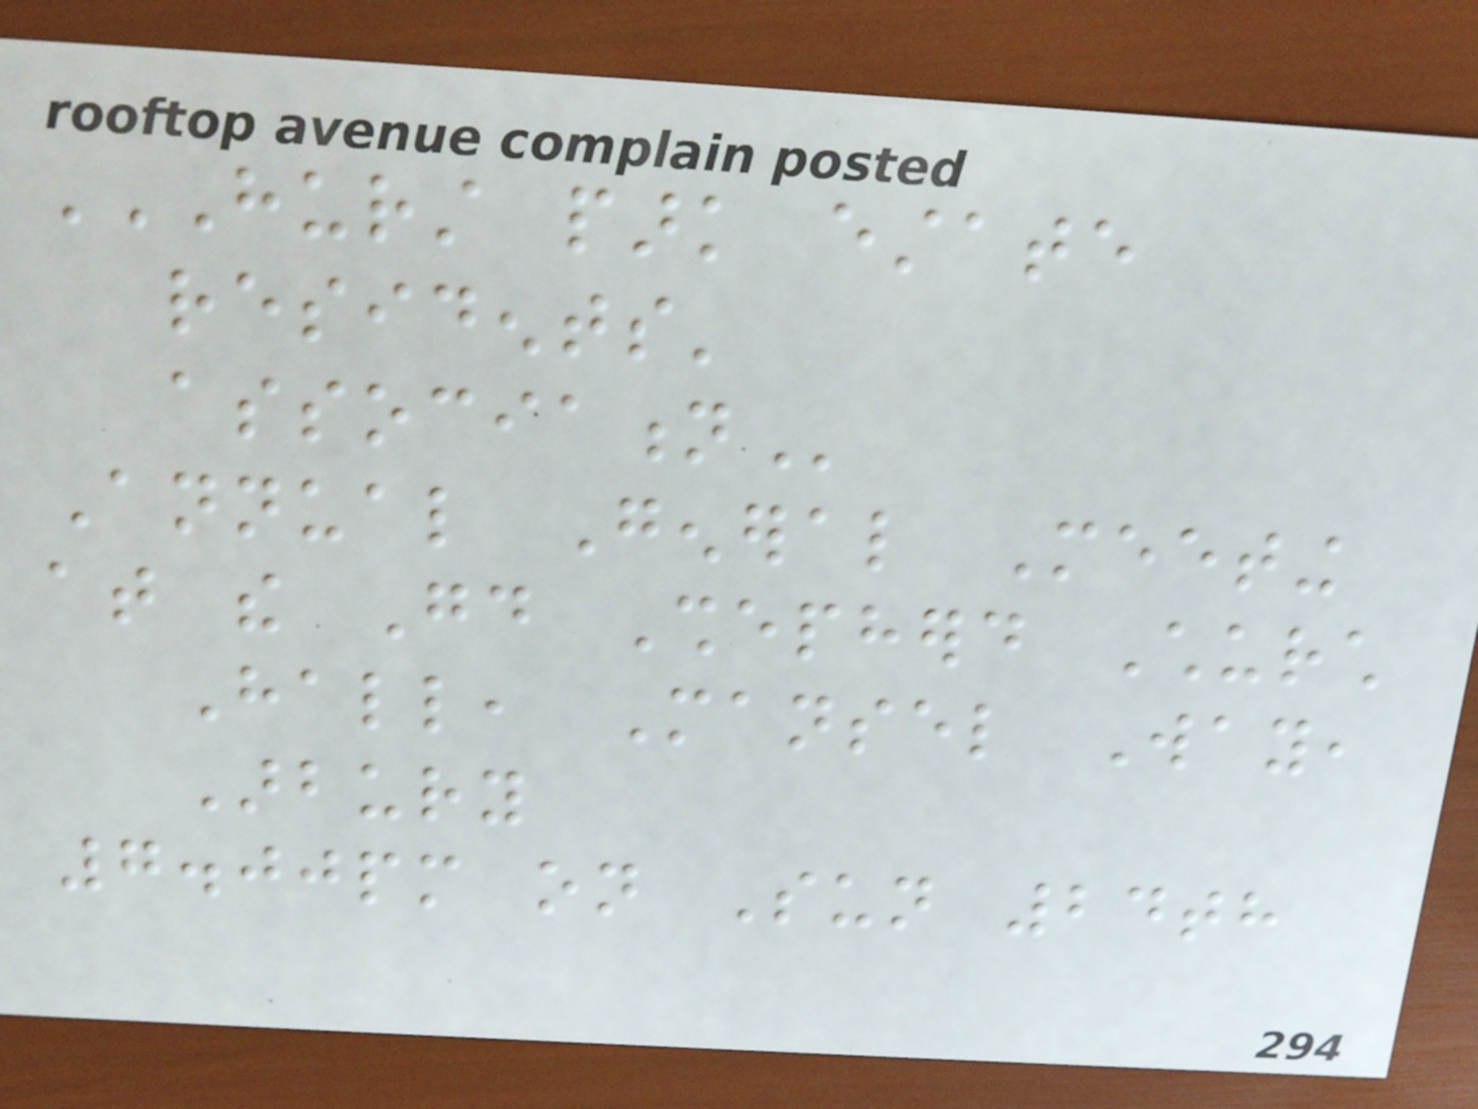HURST PARK ESTATE
RESIDENTS'
ASSOCIATION
Annual General Meeting
at the Good Shepherd Church
Hall, Mansel Way,
Arbury
7.00pm on Sun 24th
